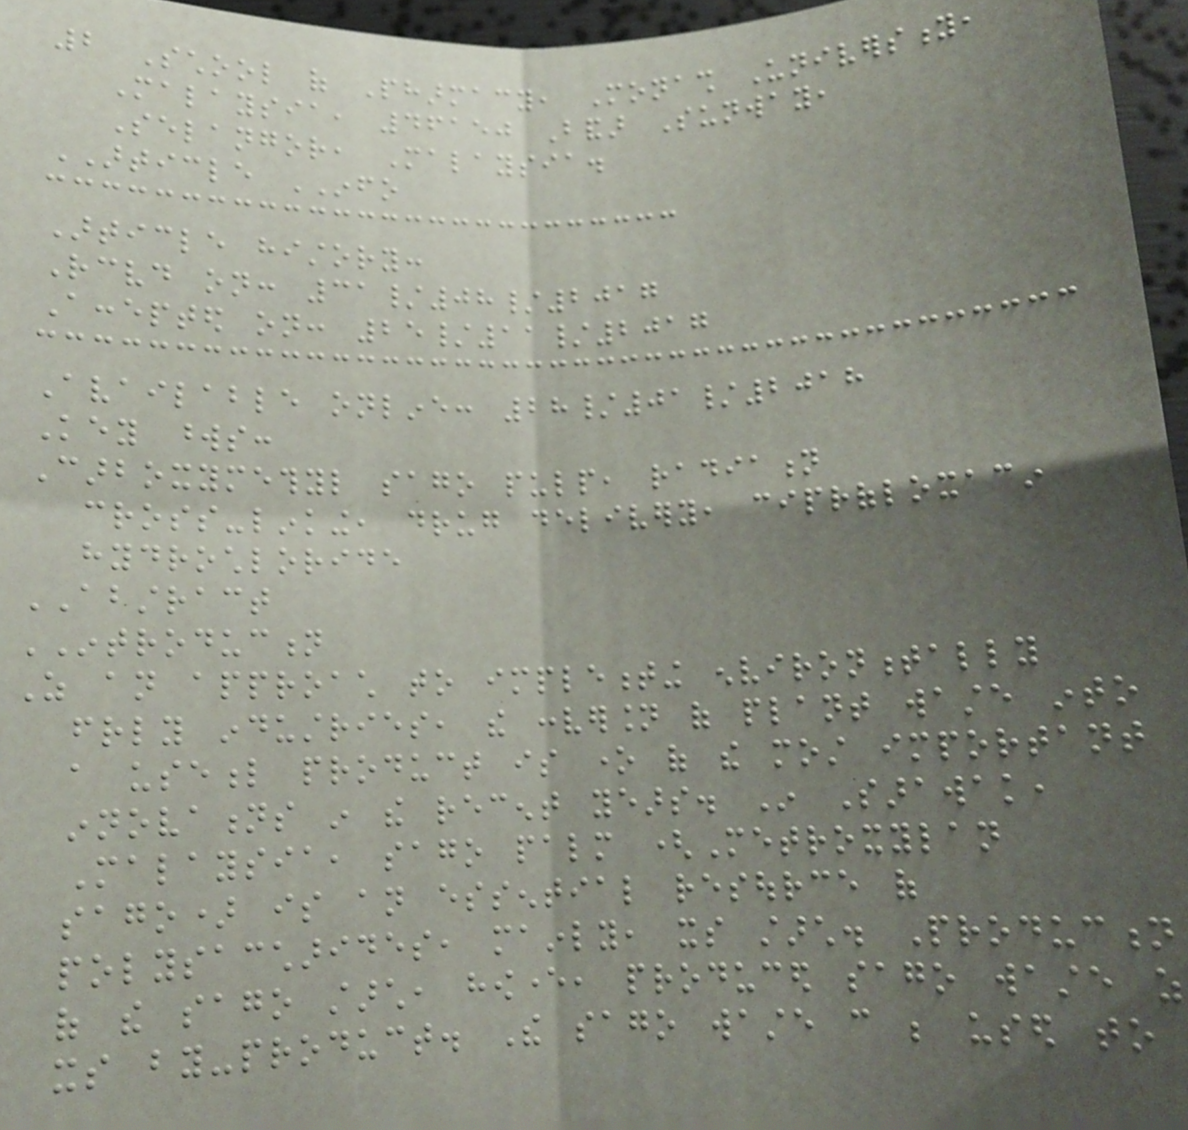2 School of Pharmacy, Monash University,
Malaysia, 46150 Bandar Sunway,
Selangor, Malaysia.
ARTICLE INFO
Article history:
Received on: 31/08/2017
Accepted on: 25/11/2017
Available online: 28/01/2018
Key words:
Carboxymethyl sago pulp, radiation
cross-linking, drug delivery, ciprofloxacin
hydrochloride
ABSTRACT
INTRODUCTION
As an approach to implementing environmentally
friendly industries, the conversion of plant waste into
a useful product is one of the most important
innovations in the recent years. In Sarawak,
Malaysia, sago palm (Metroxylan
sago) is an essential resource of
polysaccharides, mainly, its starch. Production
of the sago starch, however, produced sago waste as
its by-product. The sago waste can be used to
